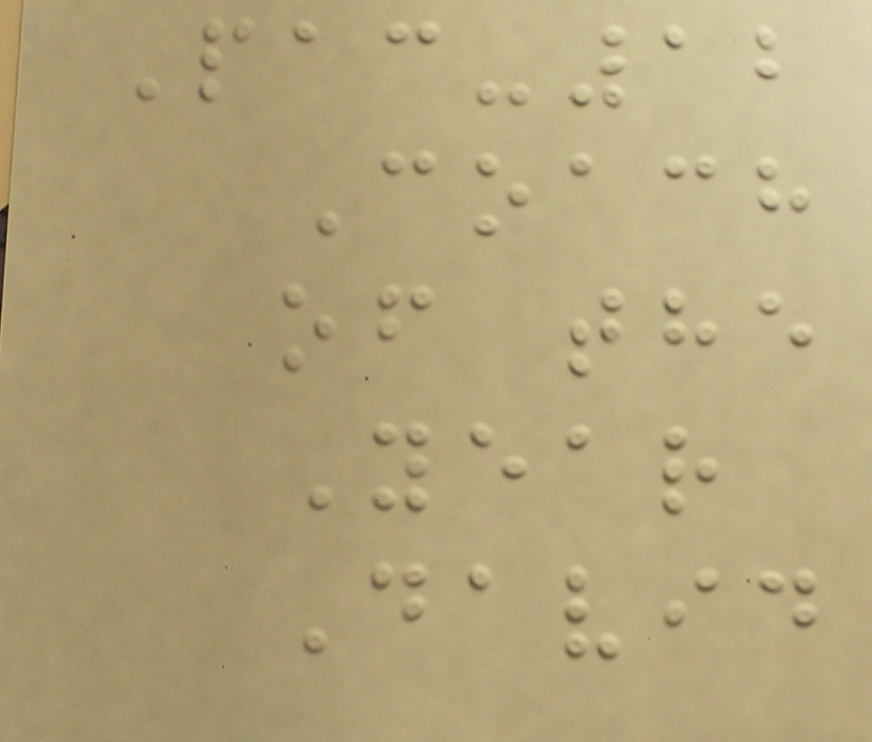Pac-12
Coach
of the
Year
David
